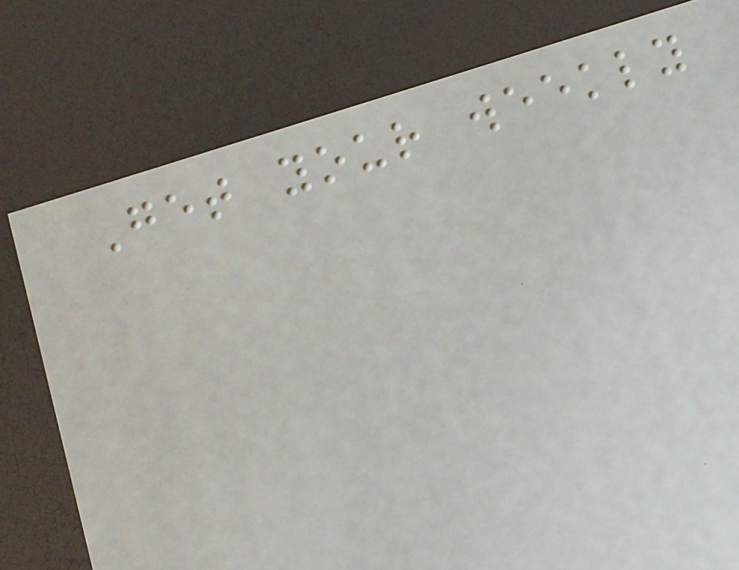Get your weekly
